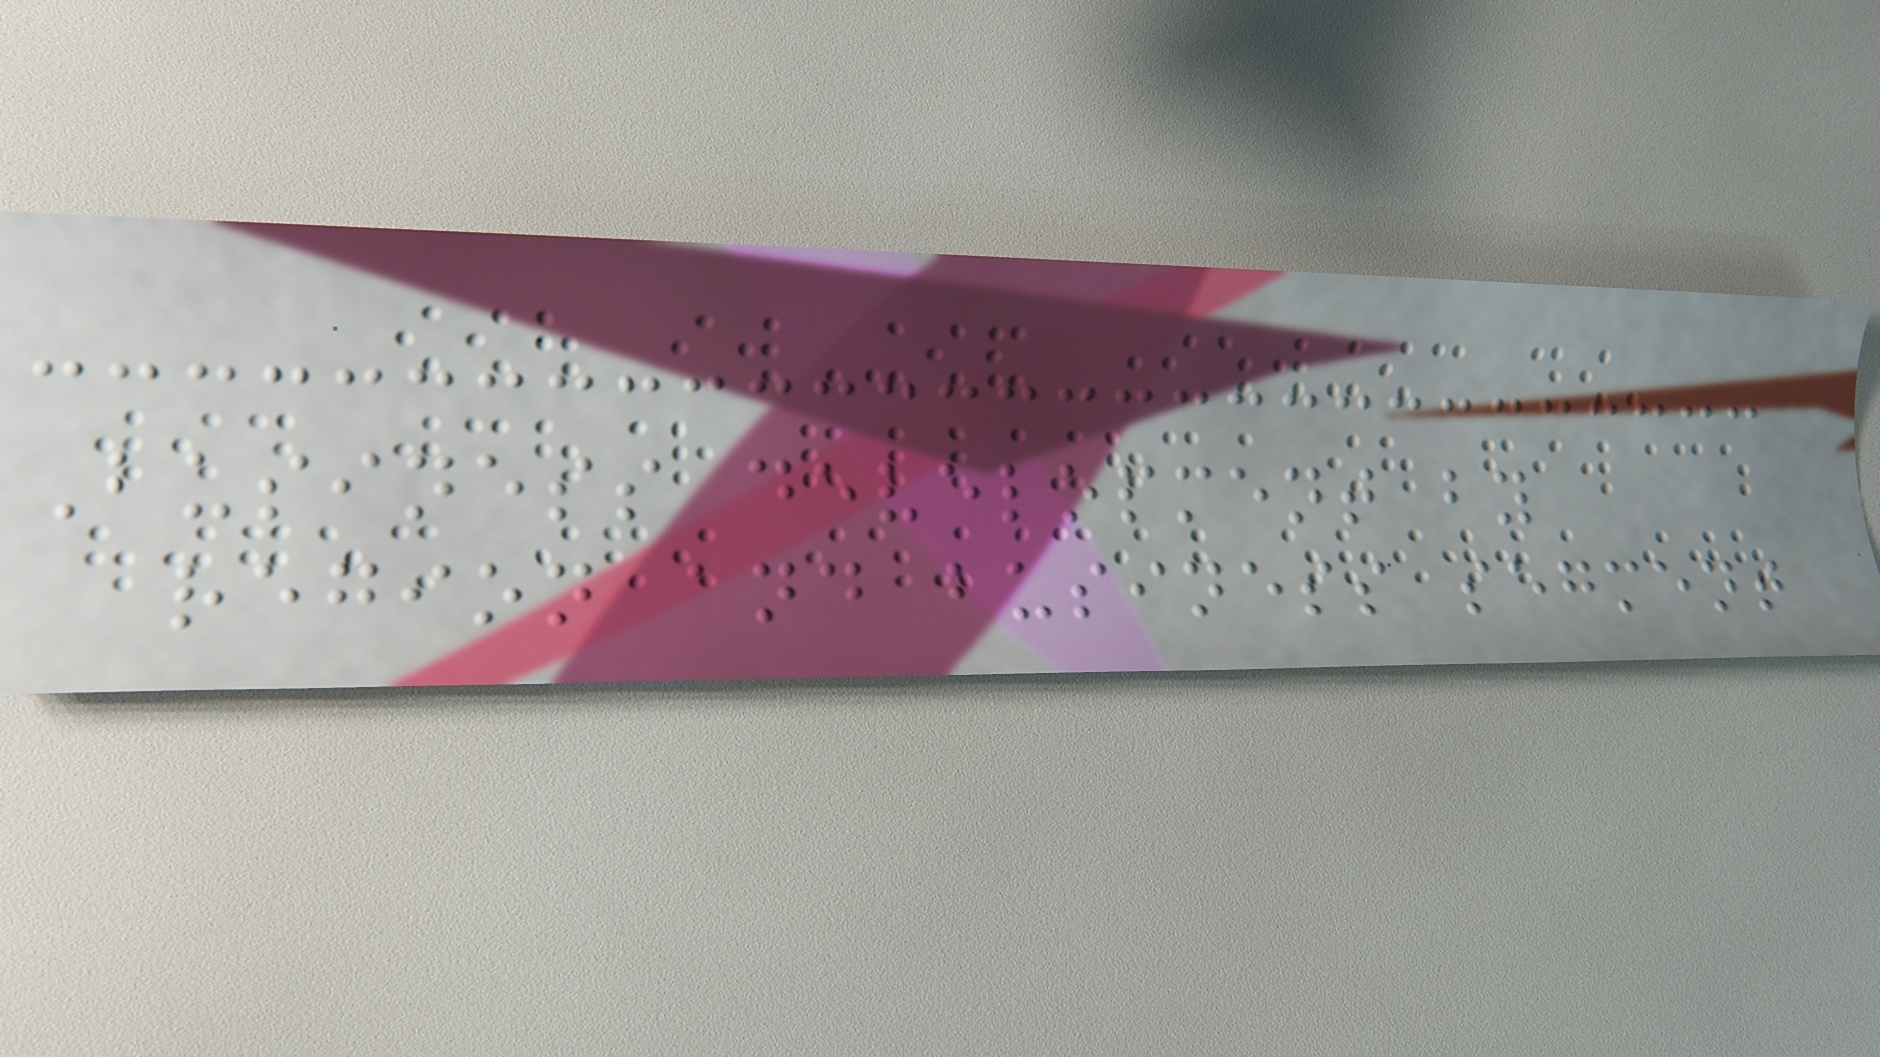Business development by
region and business segment
